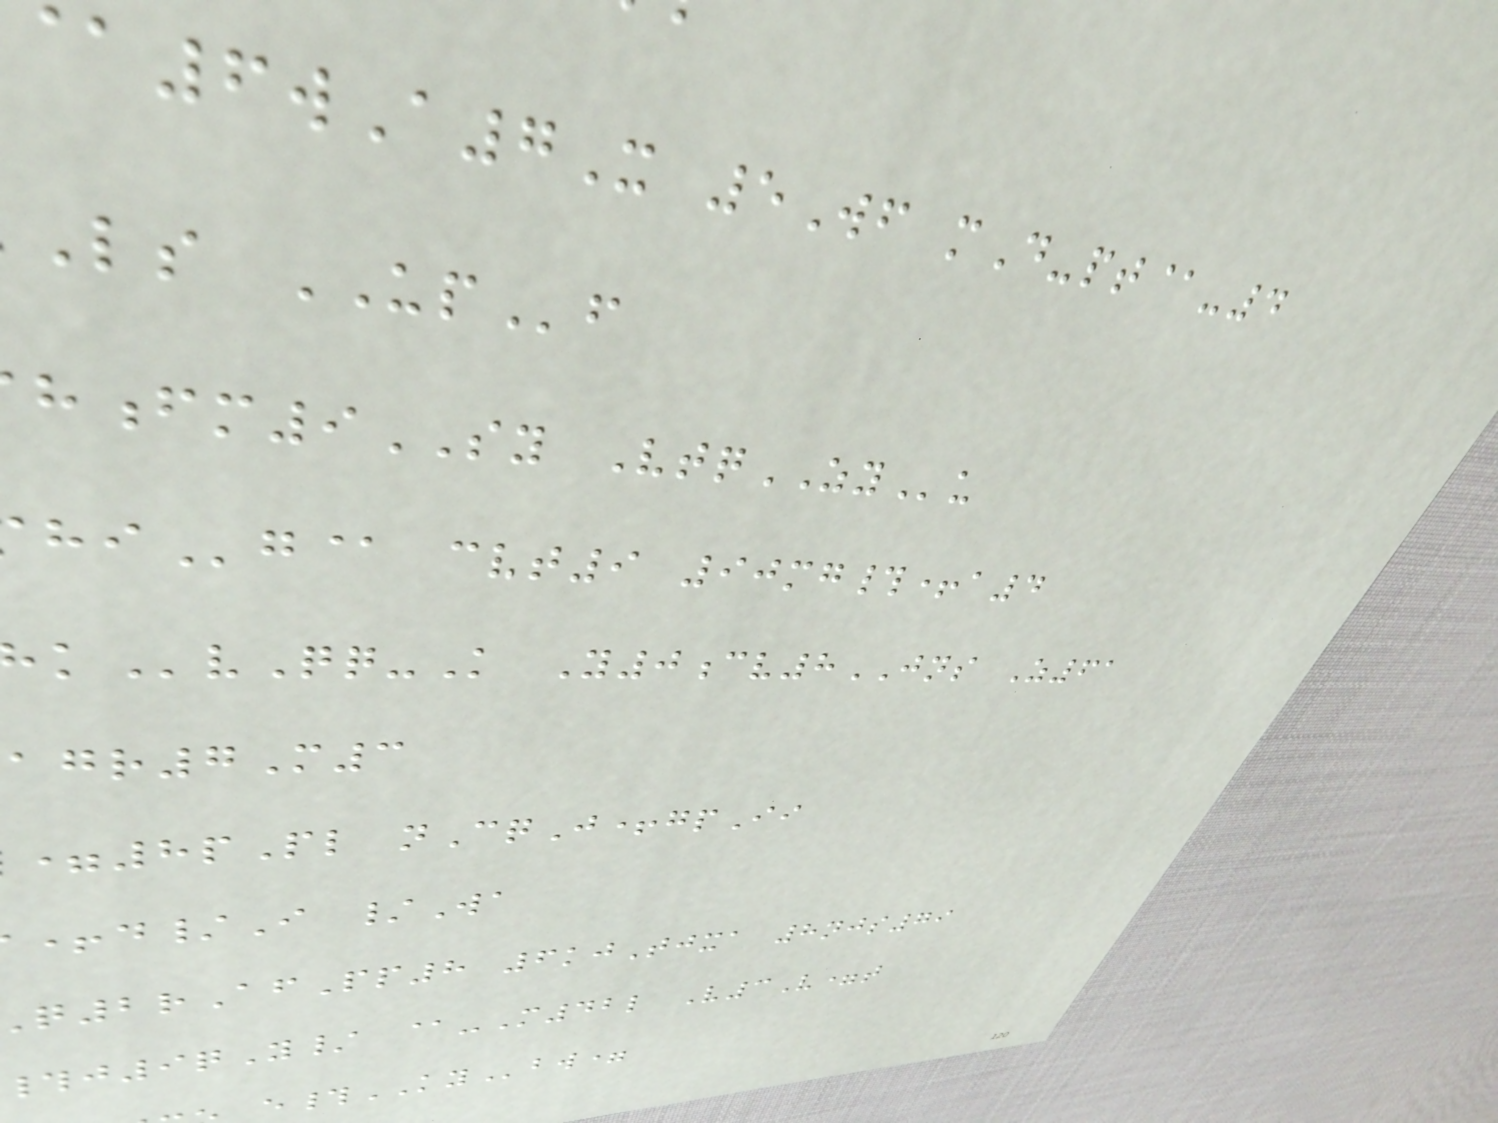6wA7X 5Wf mD-pt@-4
ls UPf
fm9SY VtqZYu
g@ cvt9 90mg#+a4
vQq-K Y0cv8JNS Z61
r7M3
=8pPl nCqJ+gpIi
+d/I /Wa
2rAfPp8 6kjTjxa 8njs79
j9qY/ @-M42l V3V=t
e#KYbw=
